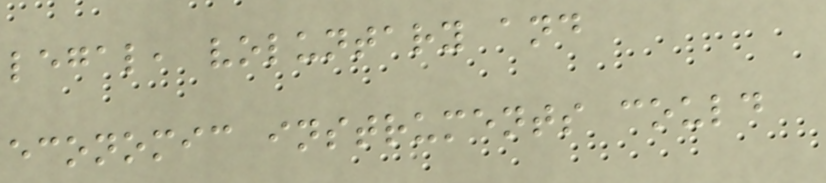legal, voluntary and
economic instruments could
